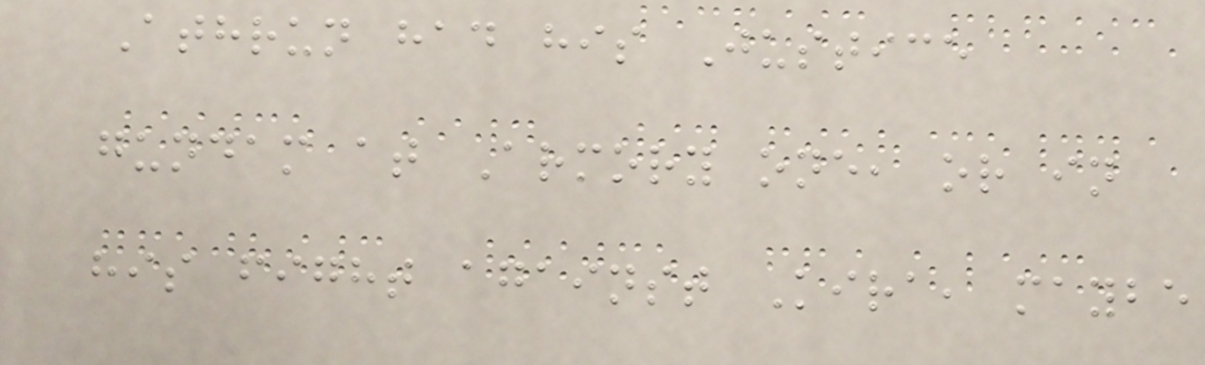Athrun had his Justice
gundam at Armory one, or in
his fight against Kira, maybe
